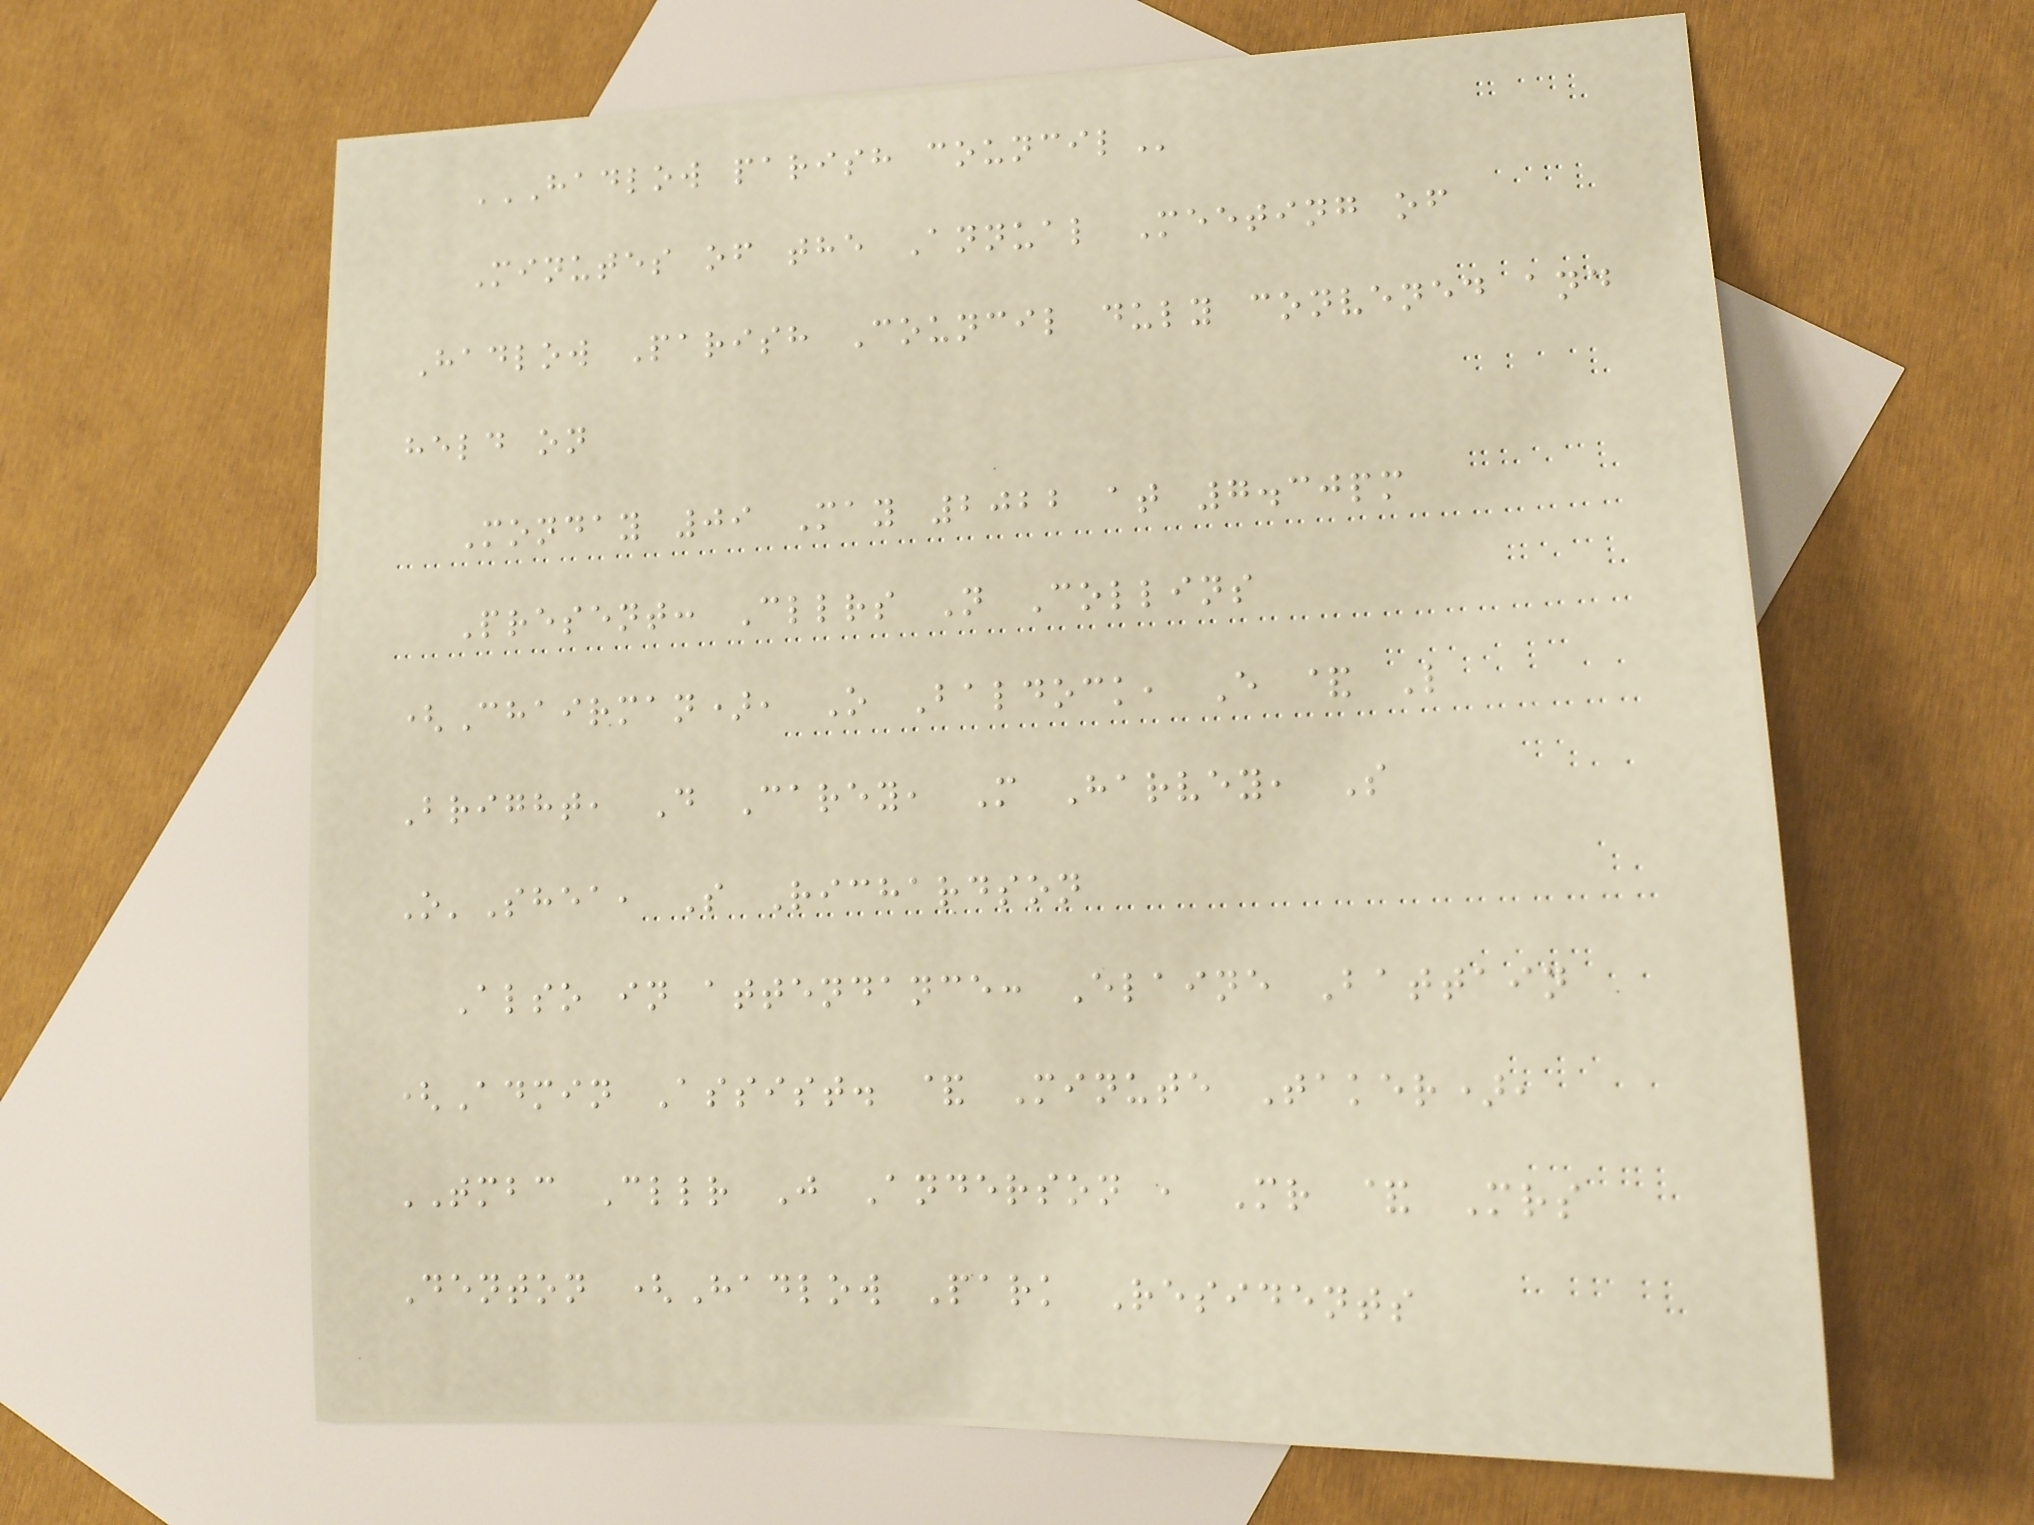HADLOW PARISH COUNCIL
Minutes of the Annual Meeting of
Hadlow Parish Council duly convened and
held on
Monday 09 May 2022 at 7.30pm
Present: Cllrs N Collins
(Chairman), O Baldock, E & L
Bright, D Carey, M Harvey, S
O'Shea, S Richardson
Also in attendance: Elaine Battain
(Admin Assist. & Minute Taker),
TMBC Cllr J Anderson , Mr & Mrs
Denton (Hadlow Park Residents
